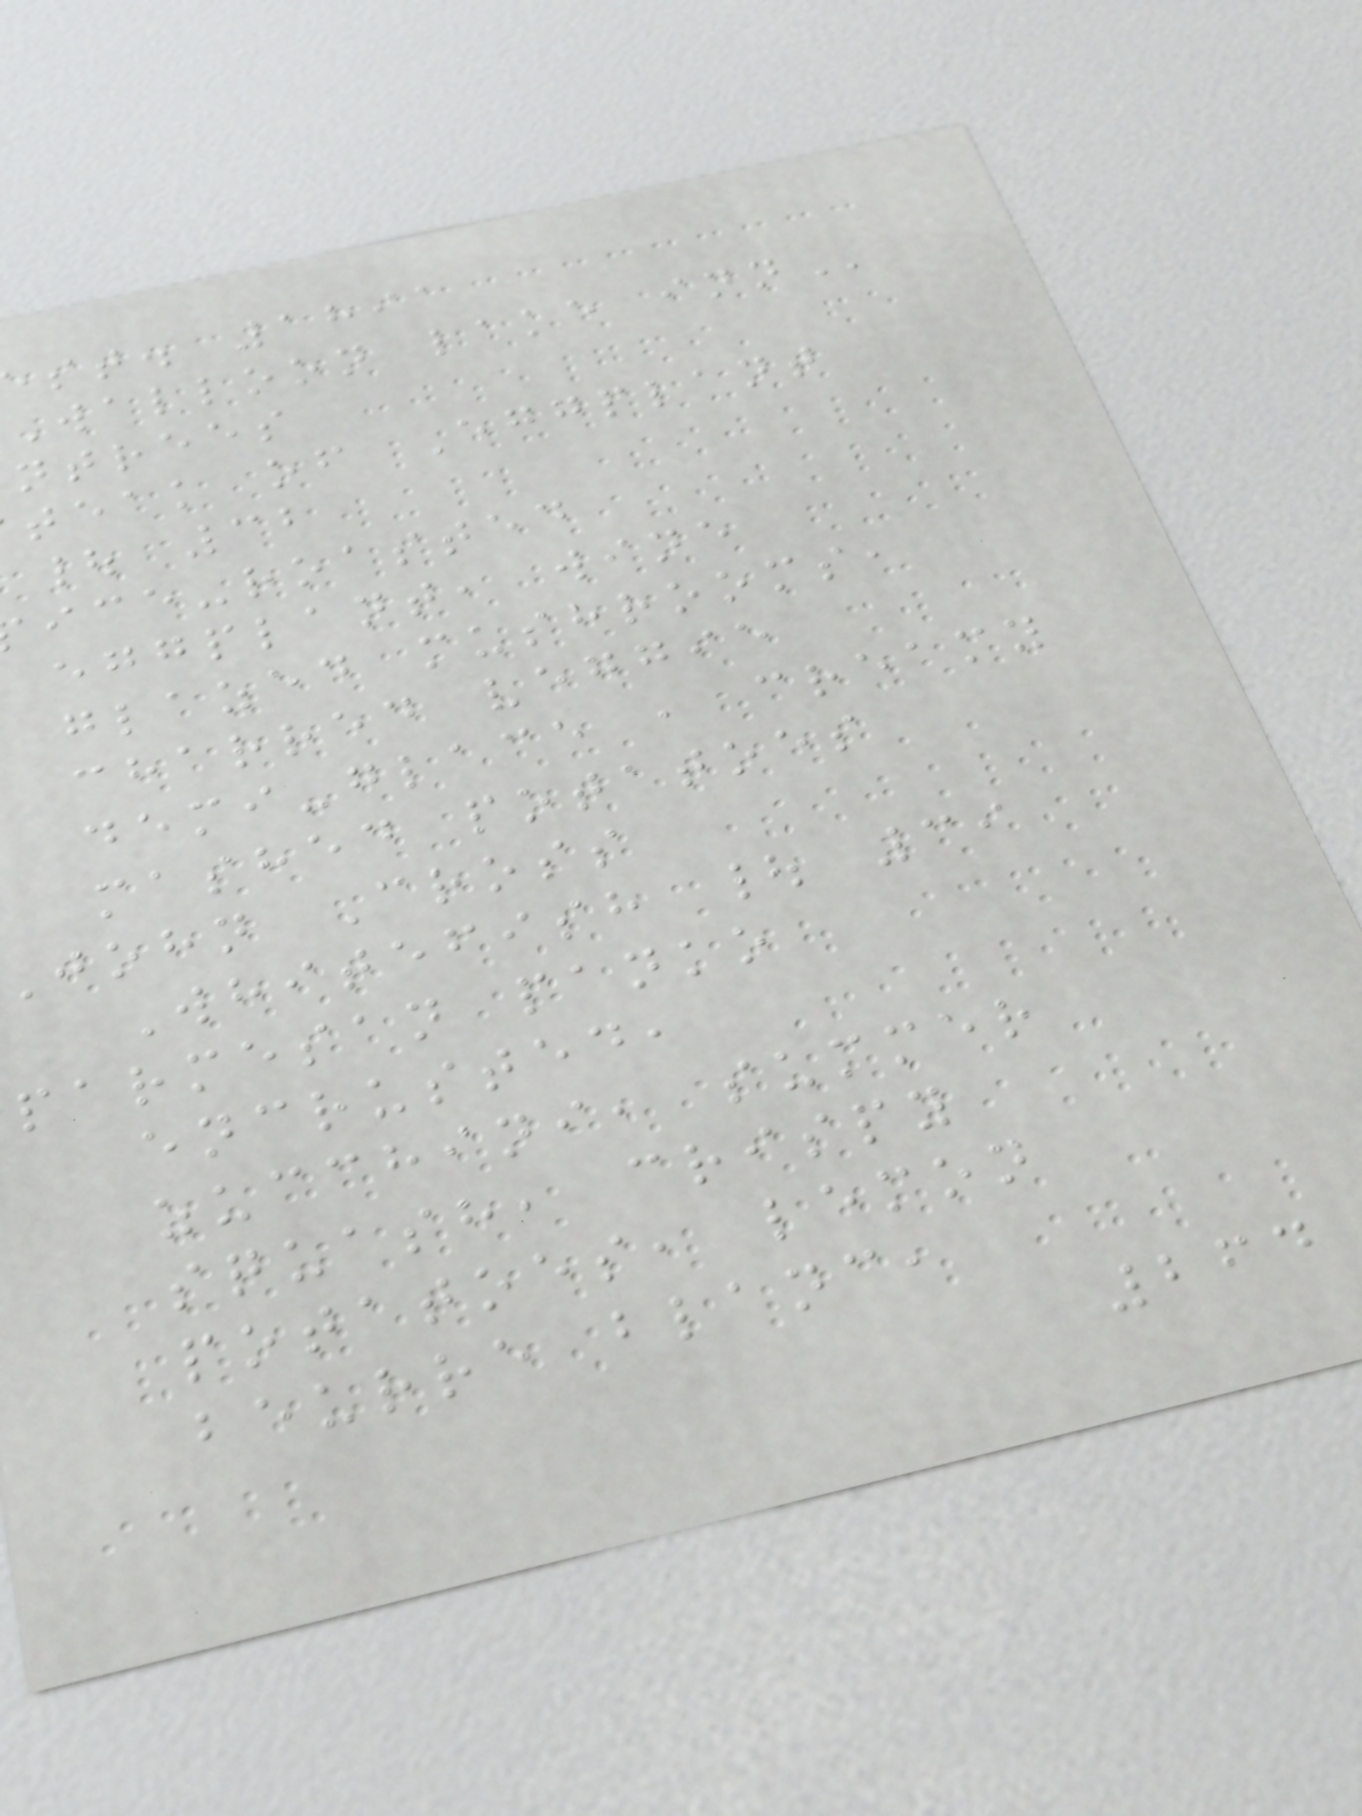st. 1891
walloon lake
ntrees
teak of Eggplant
| 32
ice-roasted
eggplant, wine
glazed mushrooms,
charred veggie
demi-glace , creamy
mashed potatoes
john Cross
Whitefish | 39
parmesan panko
encrusted,
zucchini, summer
squash, crispy
potatoes, lemon
beurre blanc,
264
